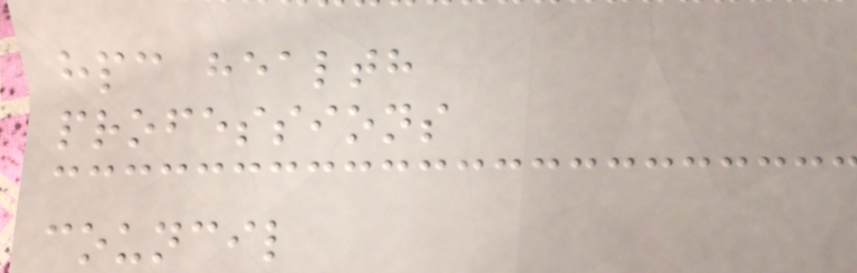hpc health
professions
council
